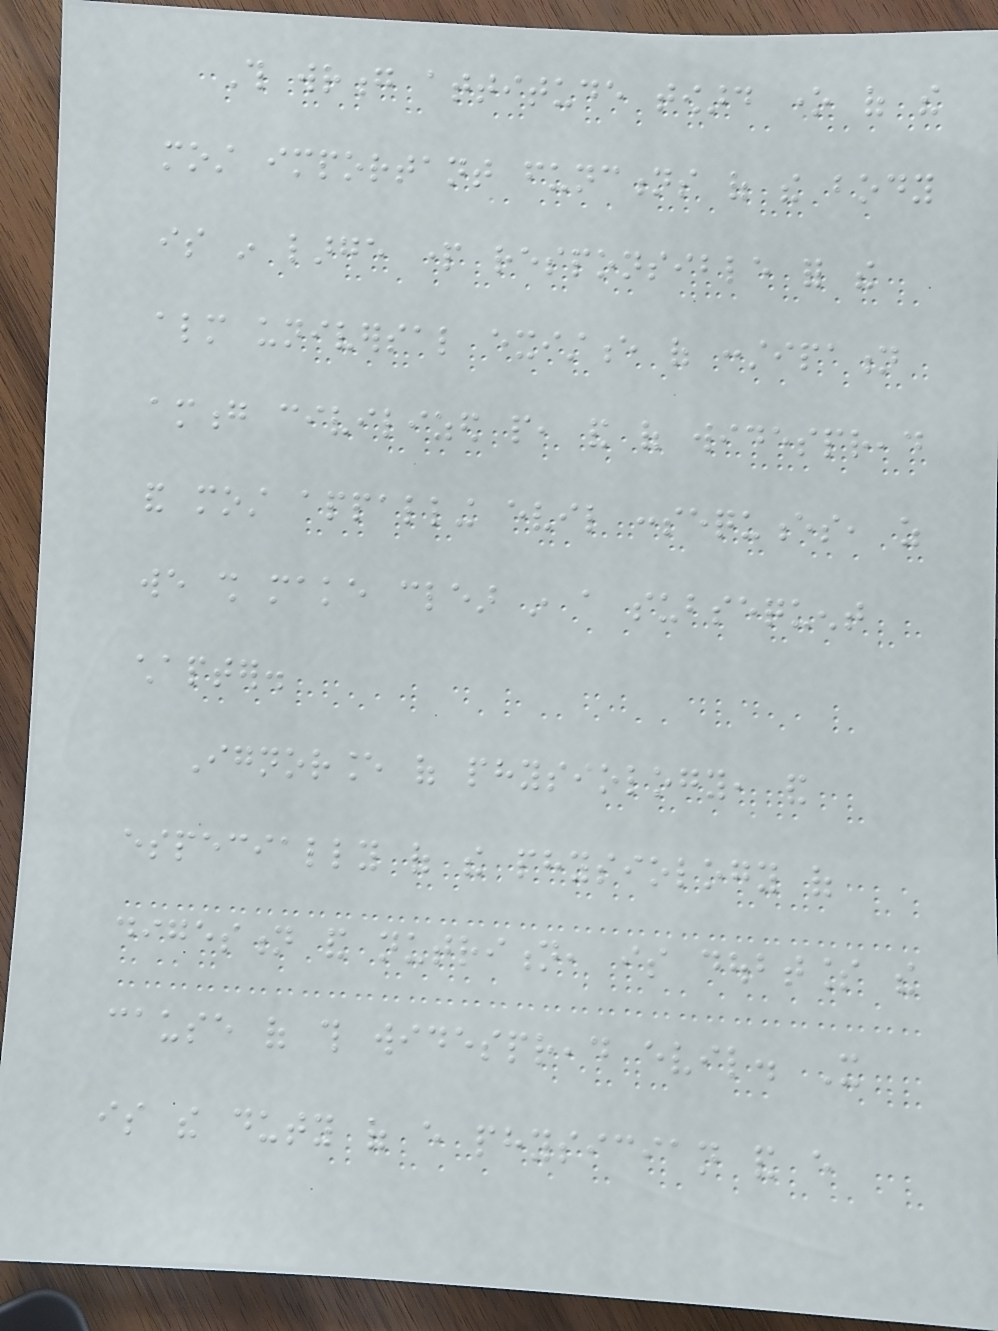This wrong attitude toward one of the
most important functions of the body
is in large part responsible for the
almost universal existence of constipation
among civilized people, and of widespread
and most appalling evil consequences, as
we shall make clear in a subsequent
chapter.
Ignorance of physiology, and
especially of the physiology of
digestion and nutrition, is doubtless the
cause of this widespread evil. It
is the duty of every physician and every
